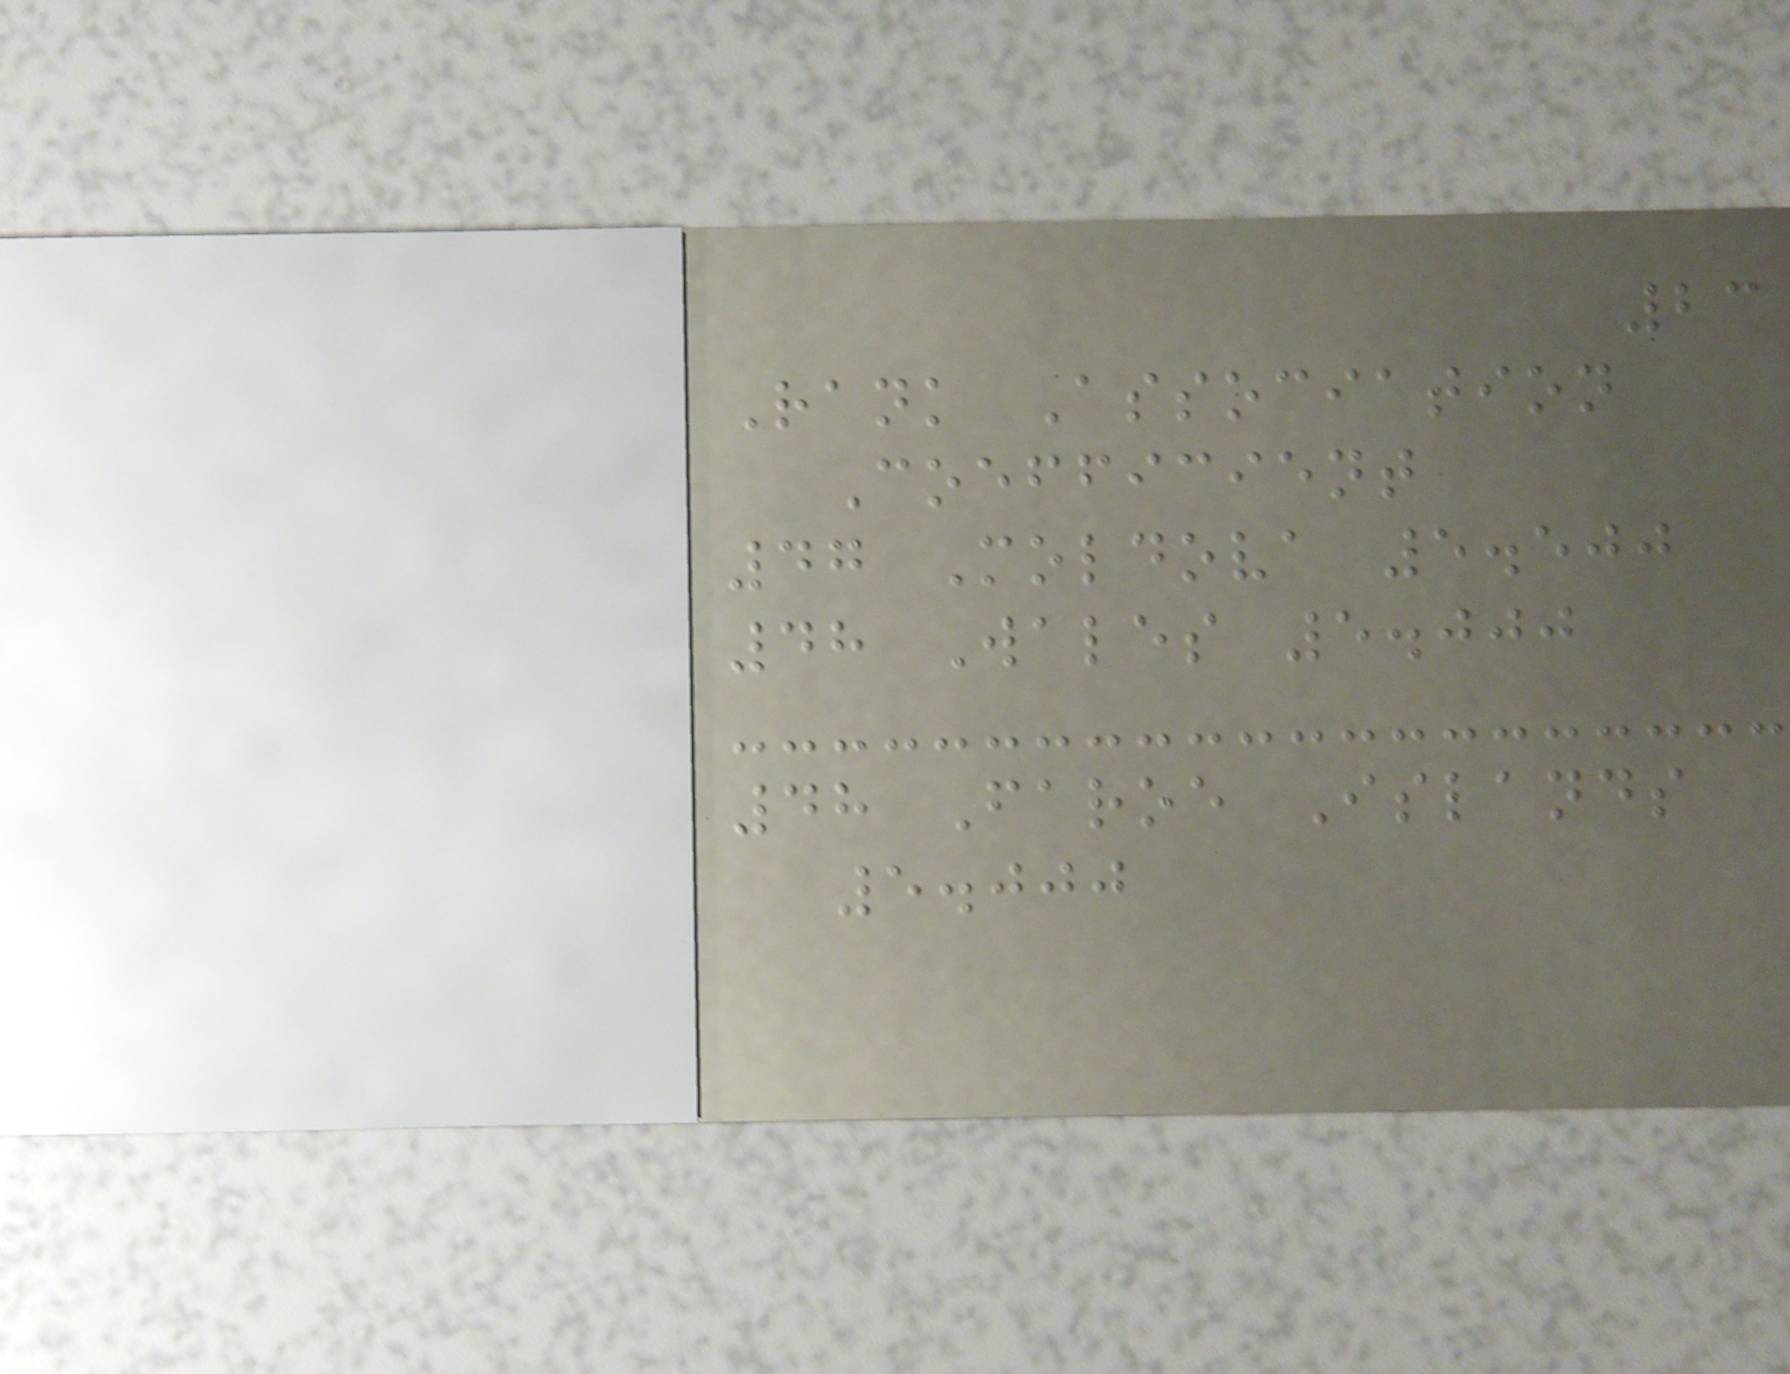23
Rank Association
Coefficient
47 Moldova 5.500
48 Wales 5.000
48 Faroe Islands
5.000
